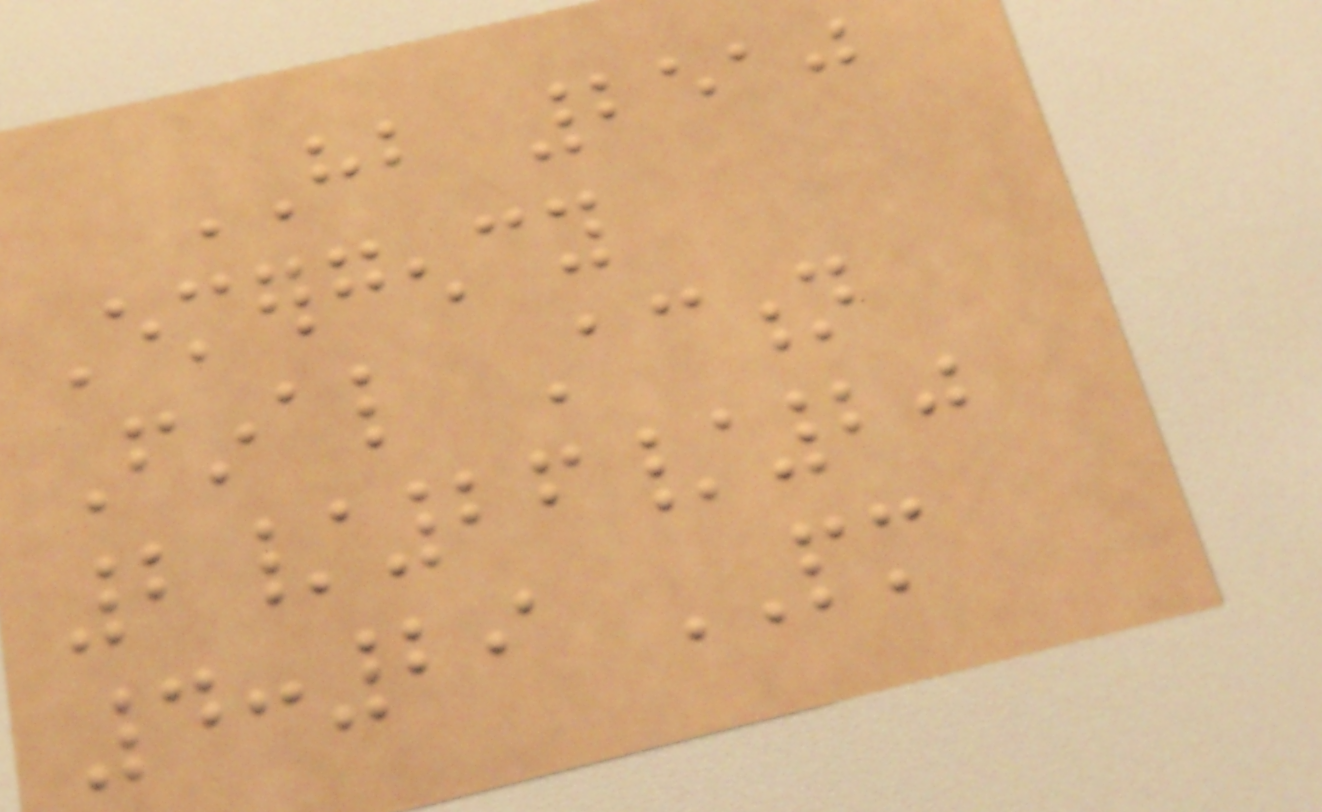HB 2510
Emergency
Final Action
2/26/20
4:29 PM
